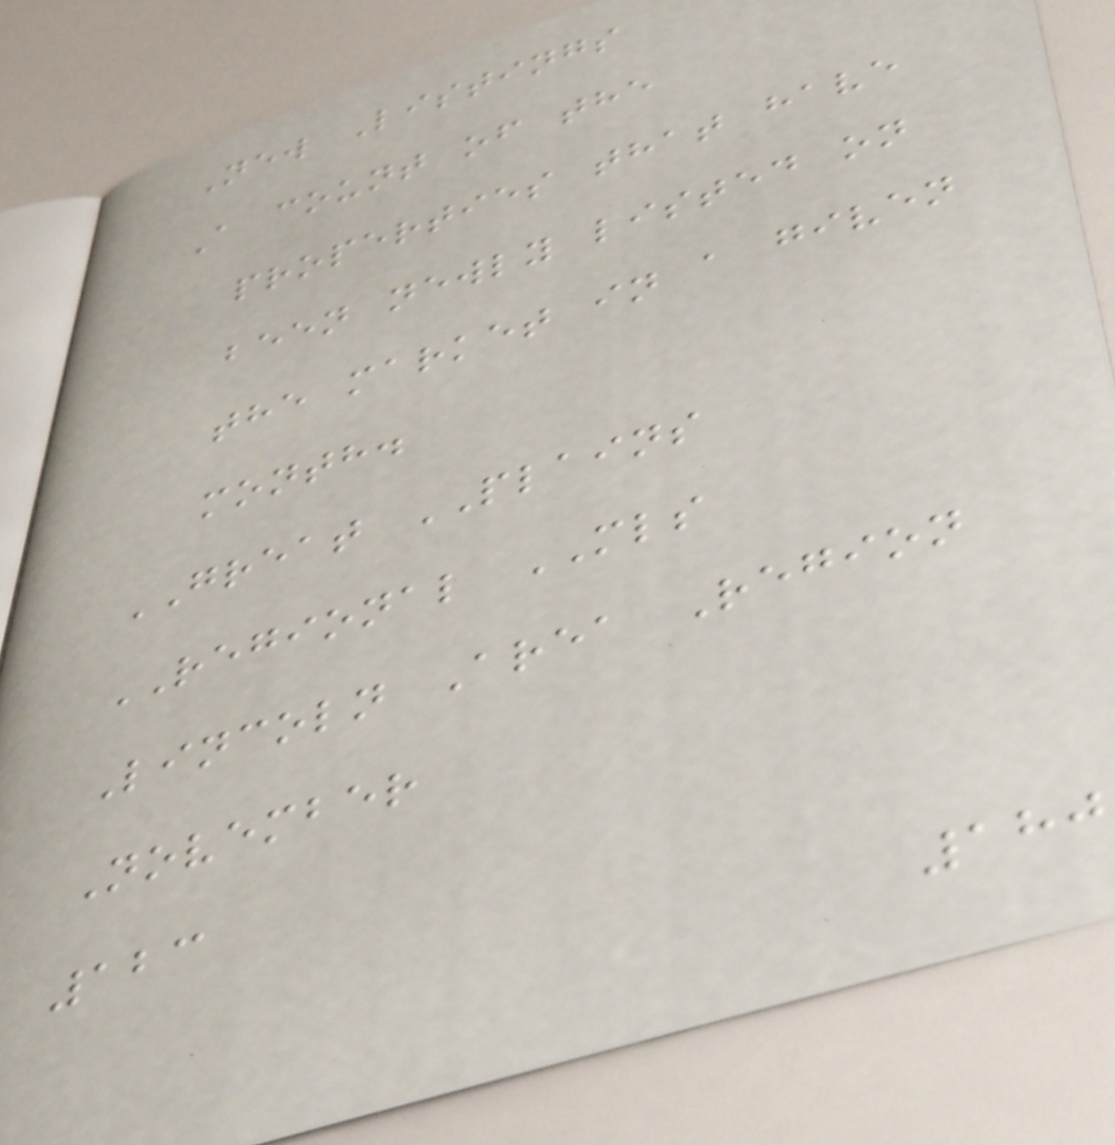New Listings
A count of the
properties that have
been newly listed on
the market in a given
month.
GREAT PLAINS
REGIONAL MLS
Lincoln Area Region
November
123
180
